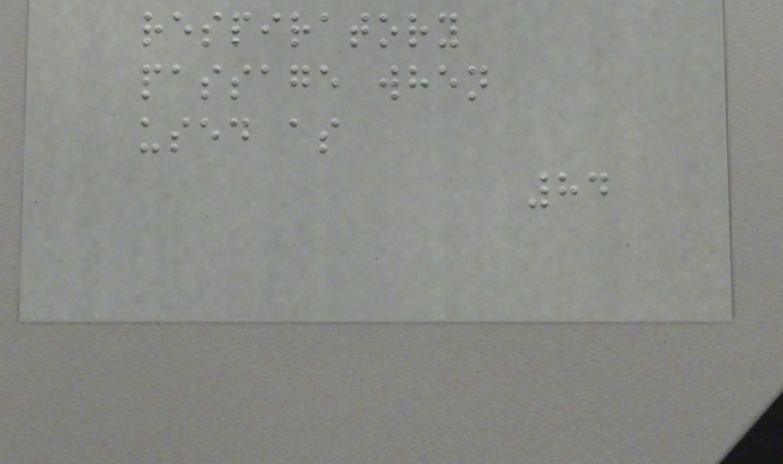respiratory
passage when
used as
84
